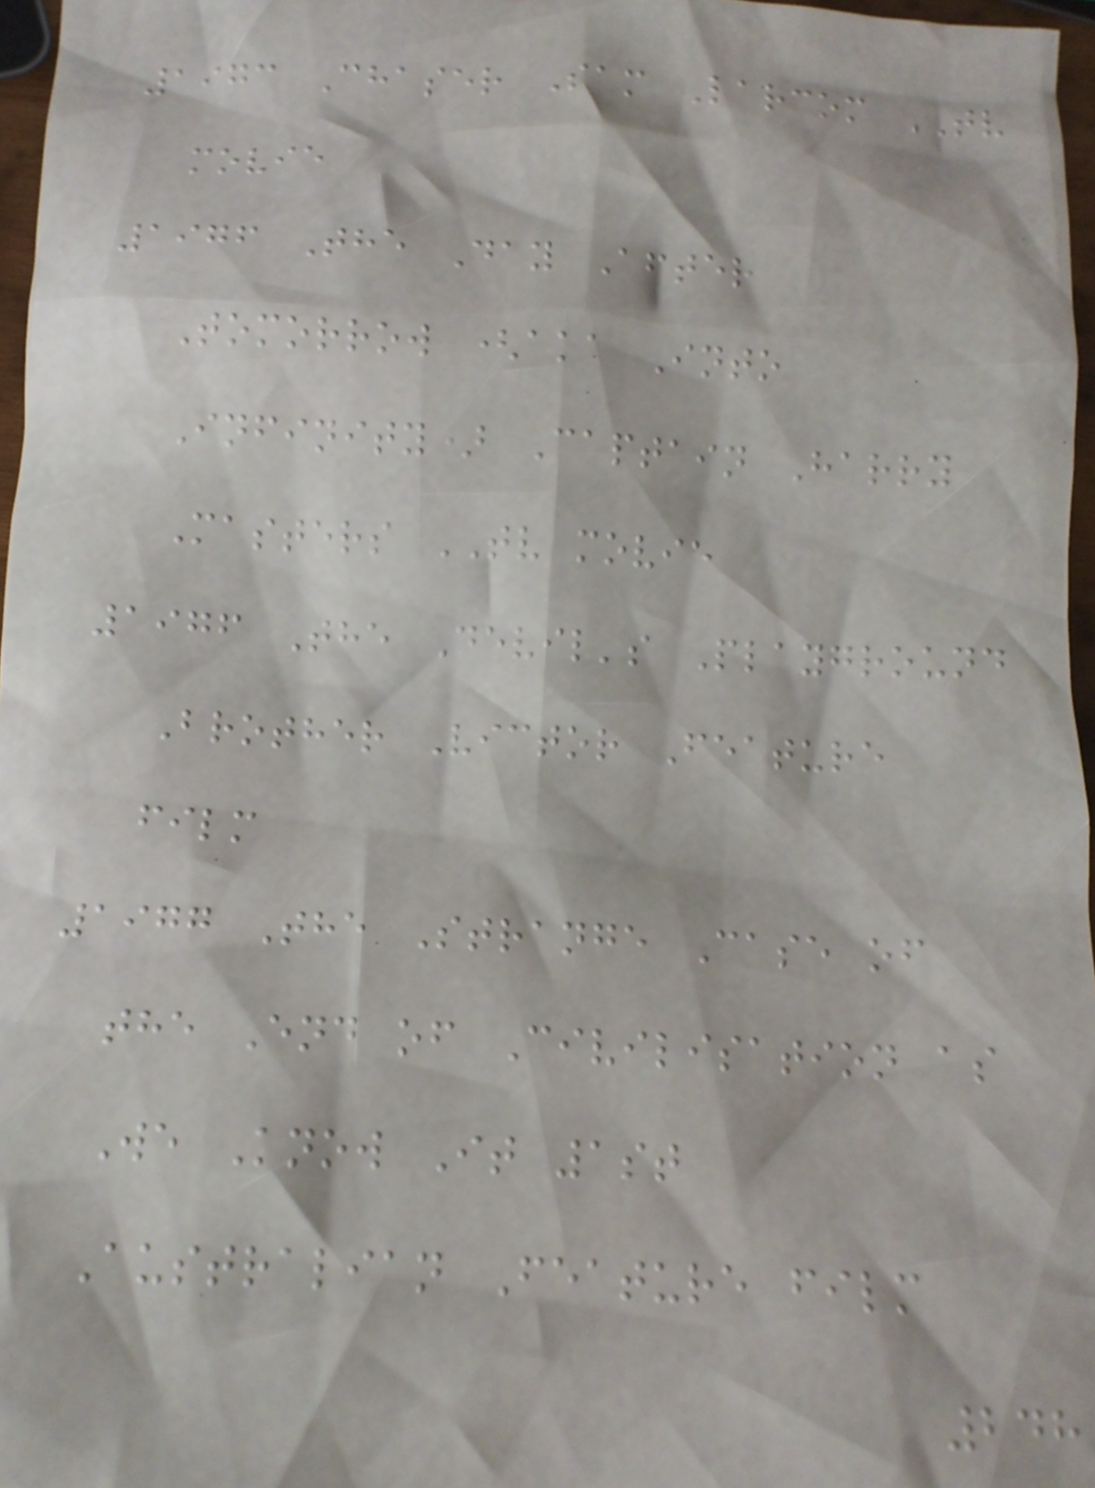1973 Chaser Sam Larcom TV
movie
1976 The Day After
Tomorrow (aka Into
Infinity) Captain Harry
Masters TV movie
1976 The Devil's Playground
Brother Victor Feature
film
1977 The Strange Case of
the End of Civilisation as
We Know It 1st
Australian Feature film
248
